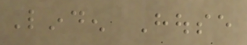Linden House
